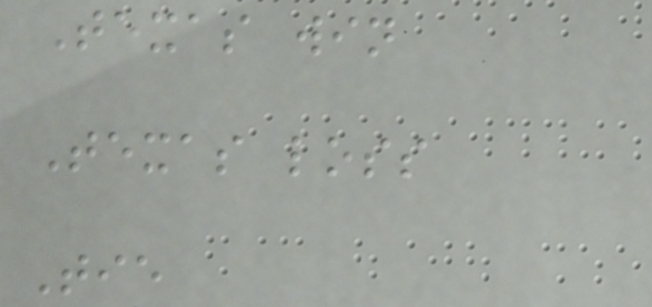Texas win
Texas loss
Tie
